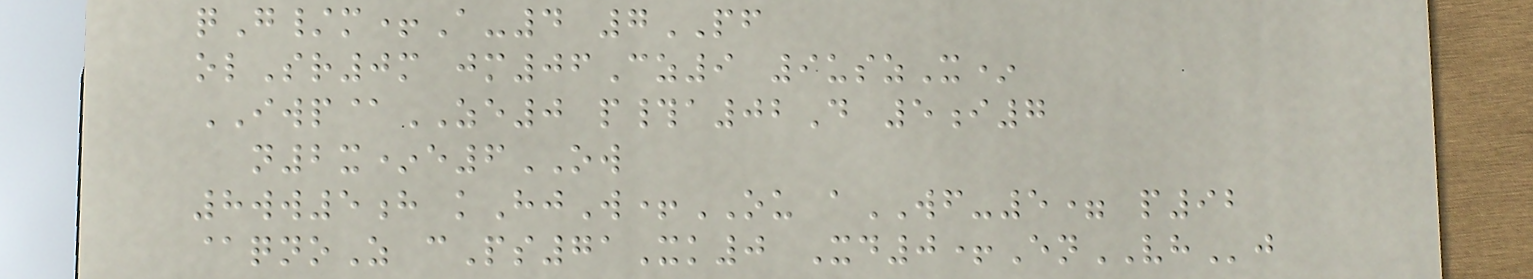qG/m+A-4 7PF
olSr0m jm06Cz9 9uszX*
IWP@ZE0 p#a02D 5i7
n2x*e6OW
8ww5h kHjW+OU aWF-5= p92
@qnoZ cPs71Xk0 Xd0+EnVHj
